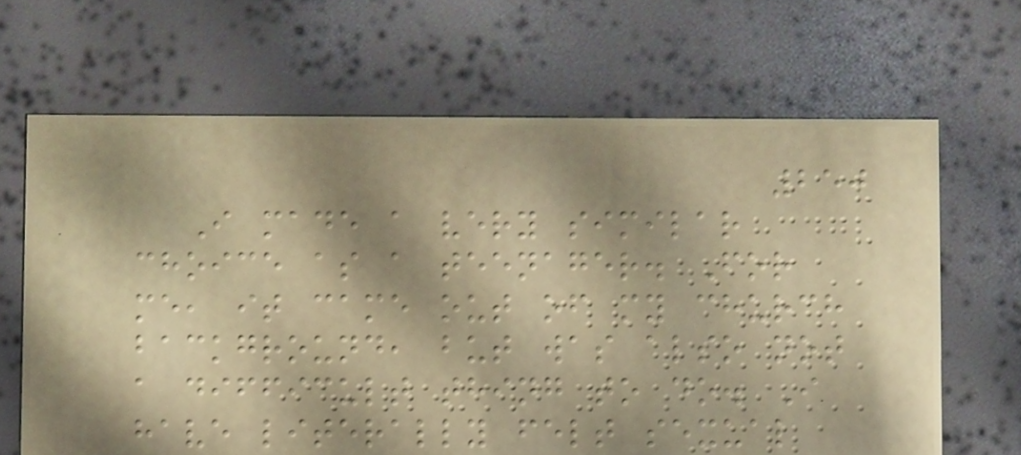250
I made a very similar
choice as a teenager. For
me, it came out of my church
background, but was also not
a difficult thing to do. I
have literally felt sexual
